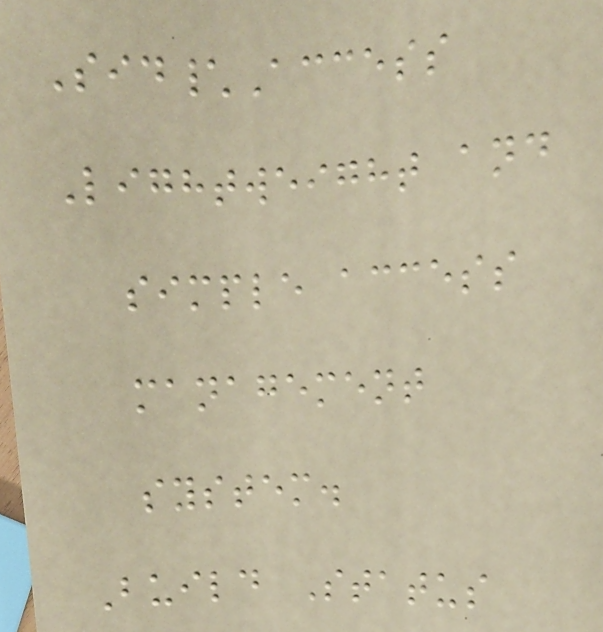Sid\Access
Lightweight and
simple access
management
system.
Build Status
